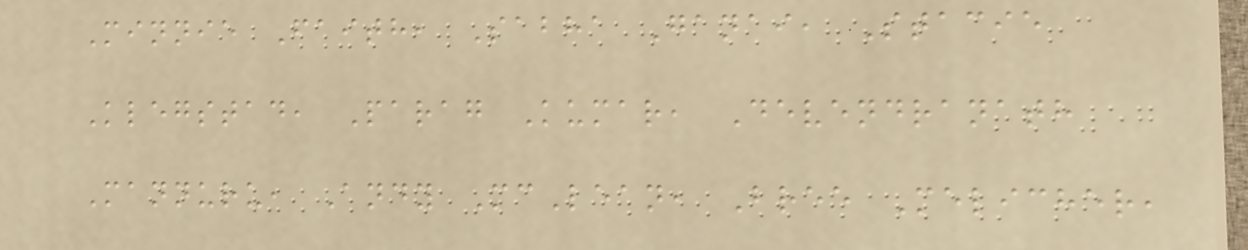Minnie Faith, Sabha Ganai, Stacie
Klegstad, Parag Kumar, Devendranath
Mannuru, Andy McLean, Bree Melicher,
